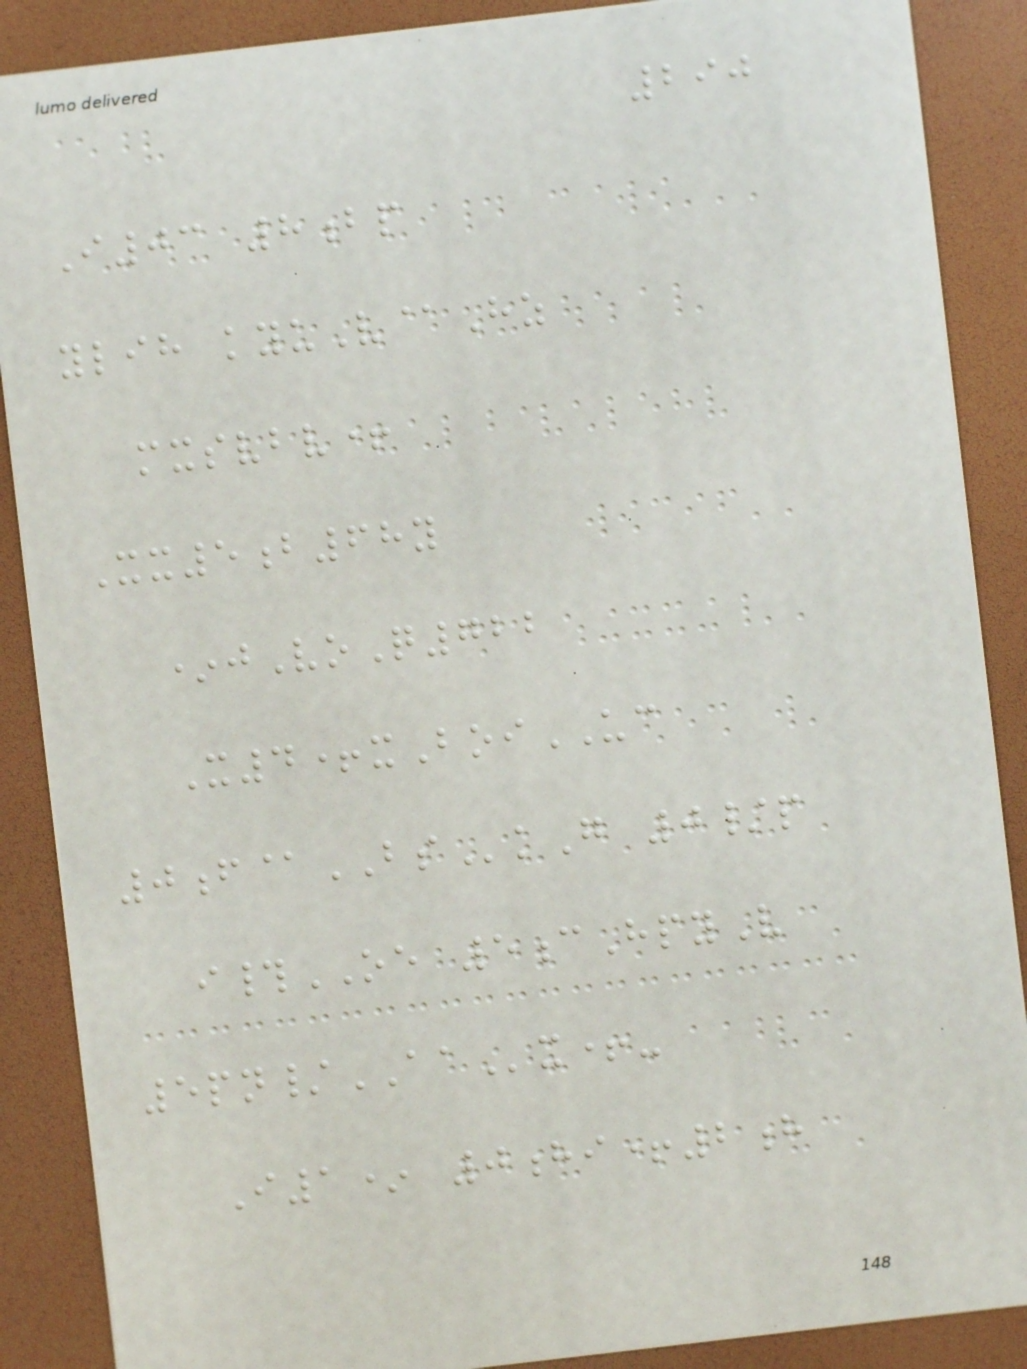290
I03 8bp
ylih kyuV@Hz
mxsvbv+
Xx5b68y
*jVoQ722
X4+xBoiUC
0f@BSkG 0/p
i#OE 5cHpyV
5pn/AAx+-
I1* 0hi+2h
